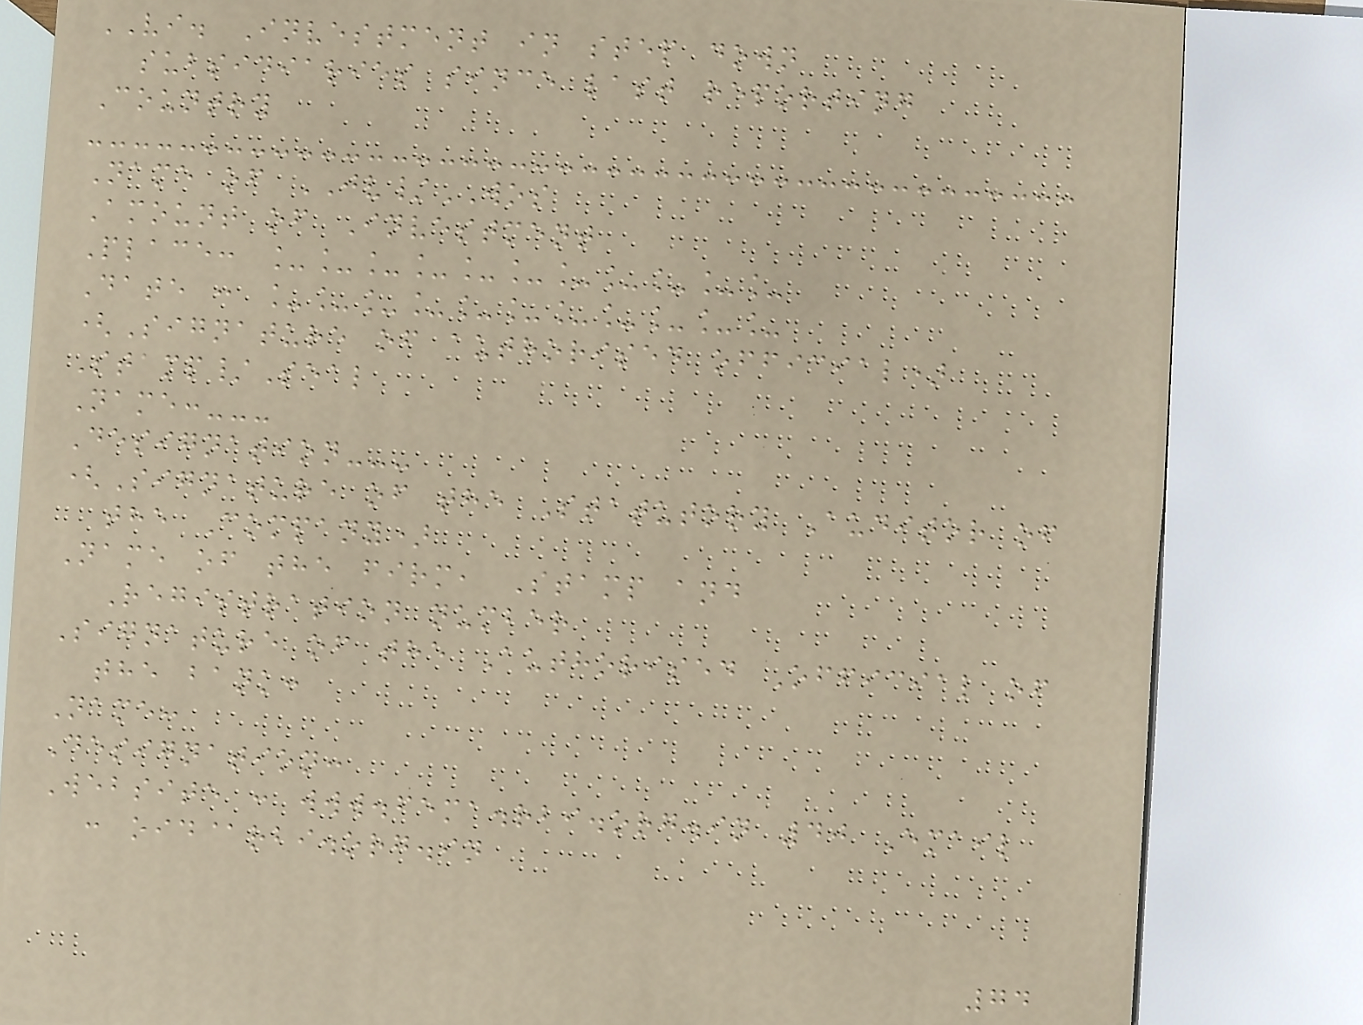VI. Investment in step down
subsidiaries since last reporting
Country
Name of JV/WOS
Amount of Investment
Place: ___________
Date : ___________
(Signature of authorised official)
Stamp/Seal
Name:---
Designation---
(Signature of the Statutory Auditor of
the Company)
Name of the firm, Stamp and
Registration number
Signature of the Authorised Official of
the bank:
Name:
Designation:
Website : www.fema.rbi.org.in 40 Email
: oid@rbi.org.in
74
